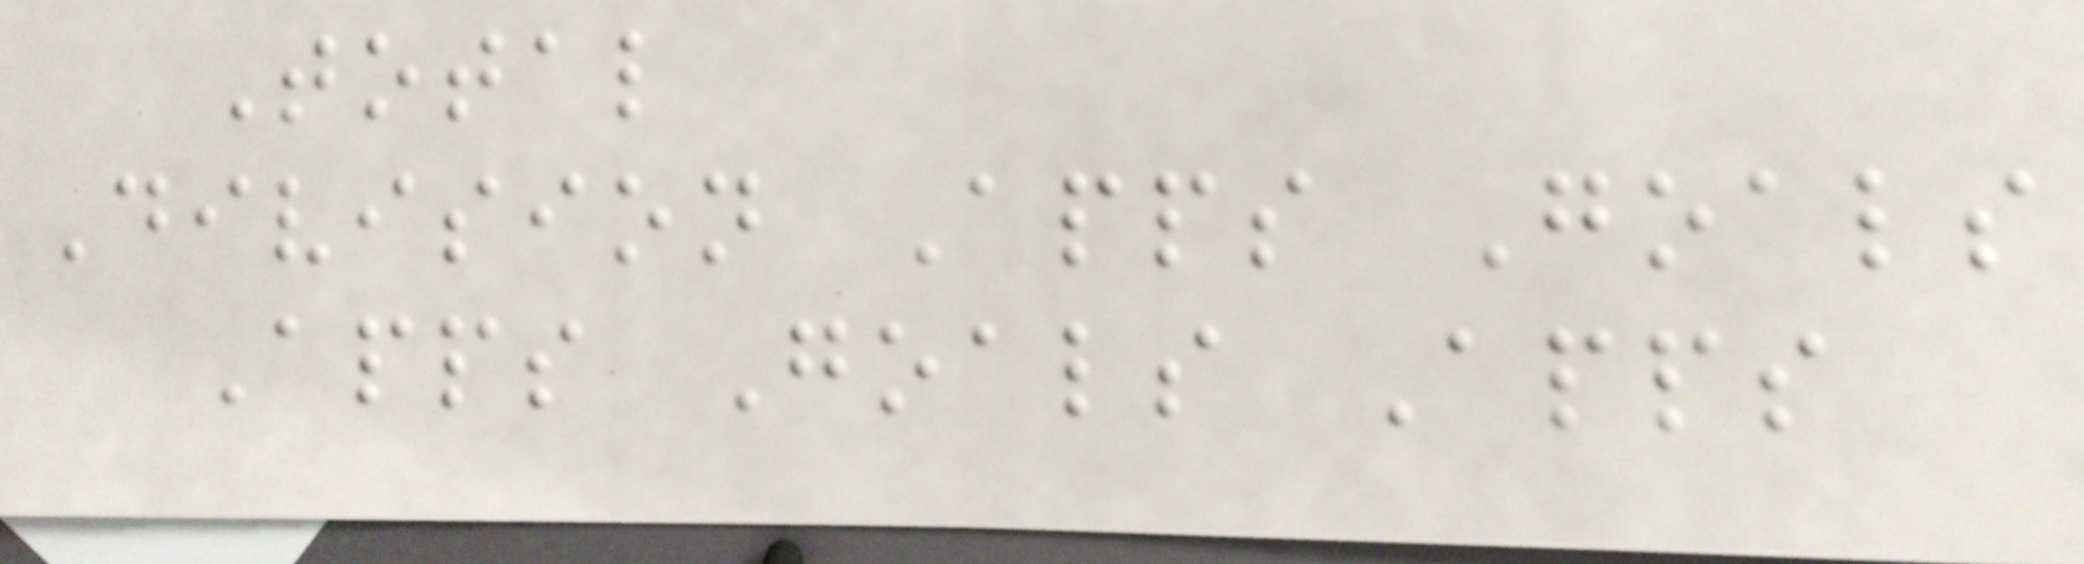Total
Division Apps Goals
Apps Goals Apps
